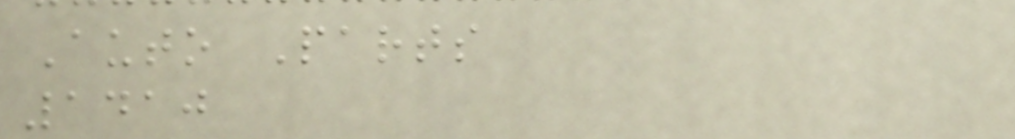Auto Parts
1410
